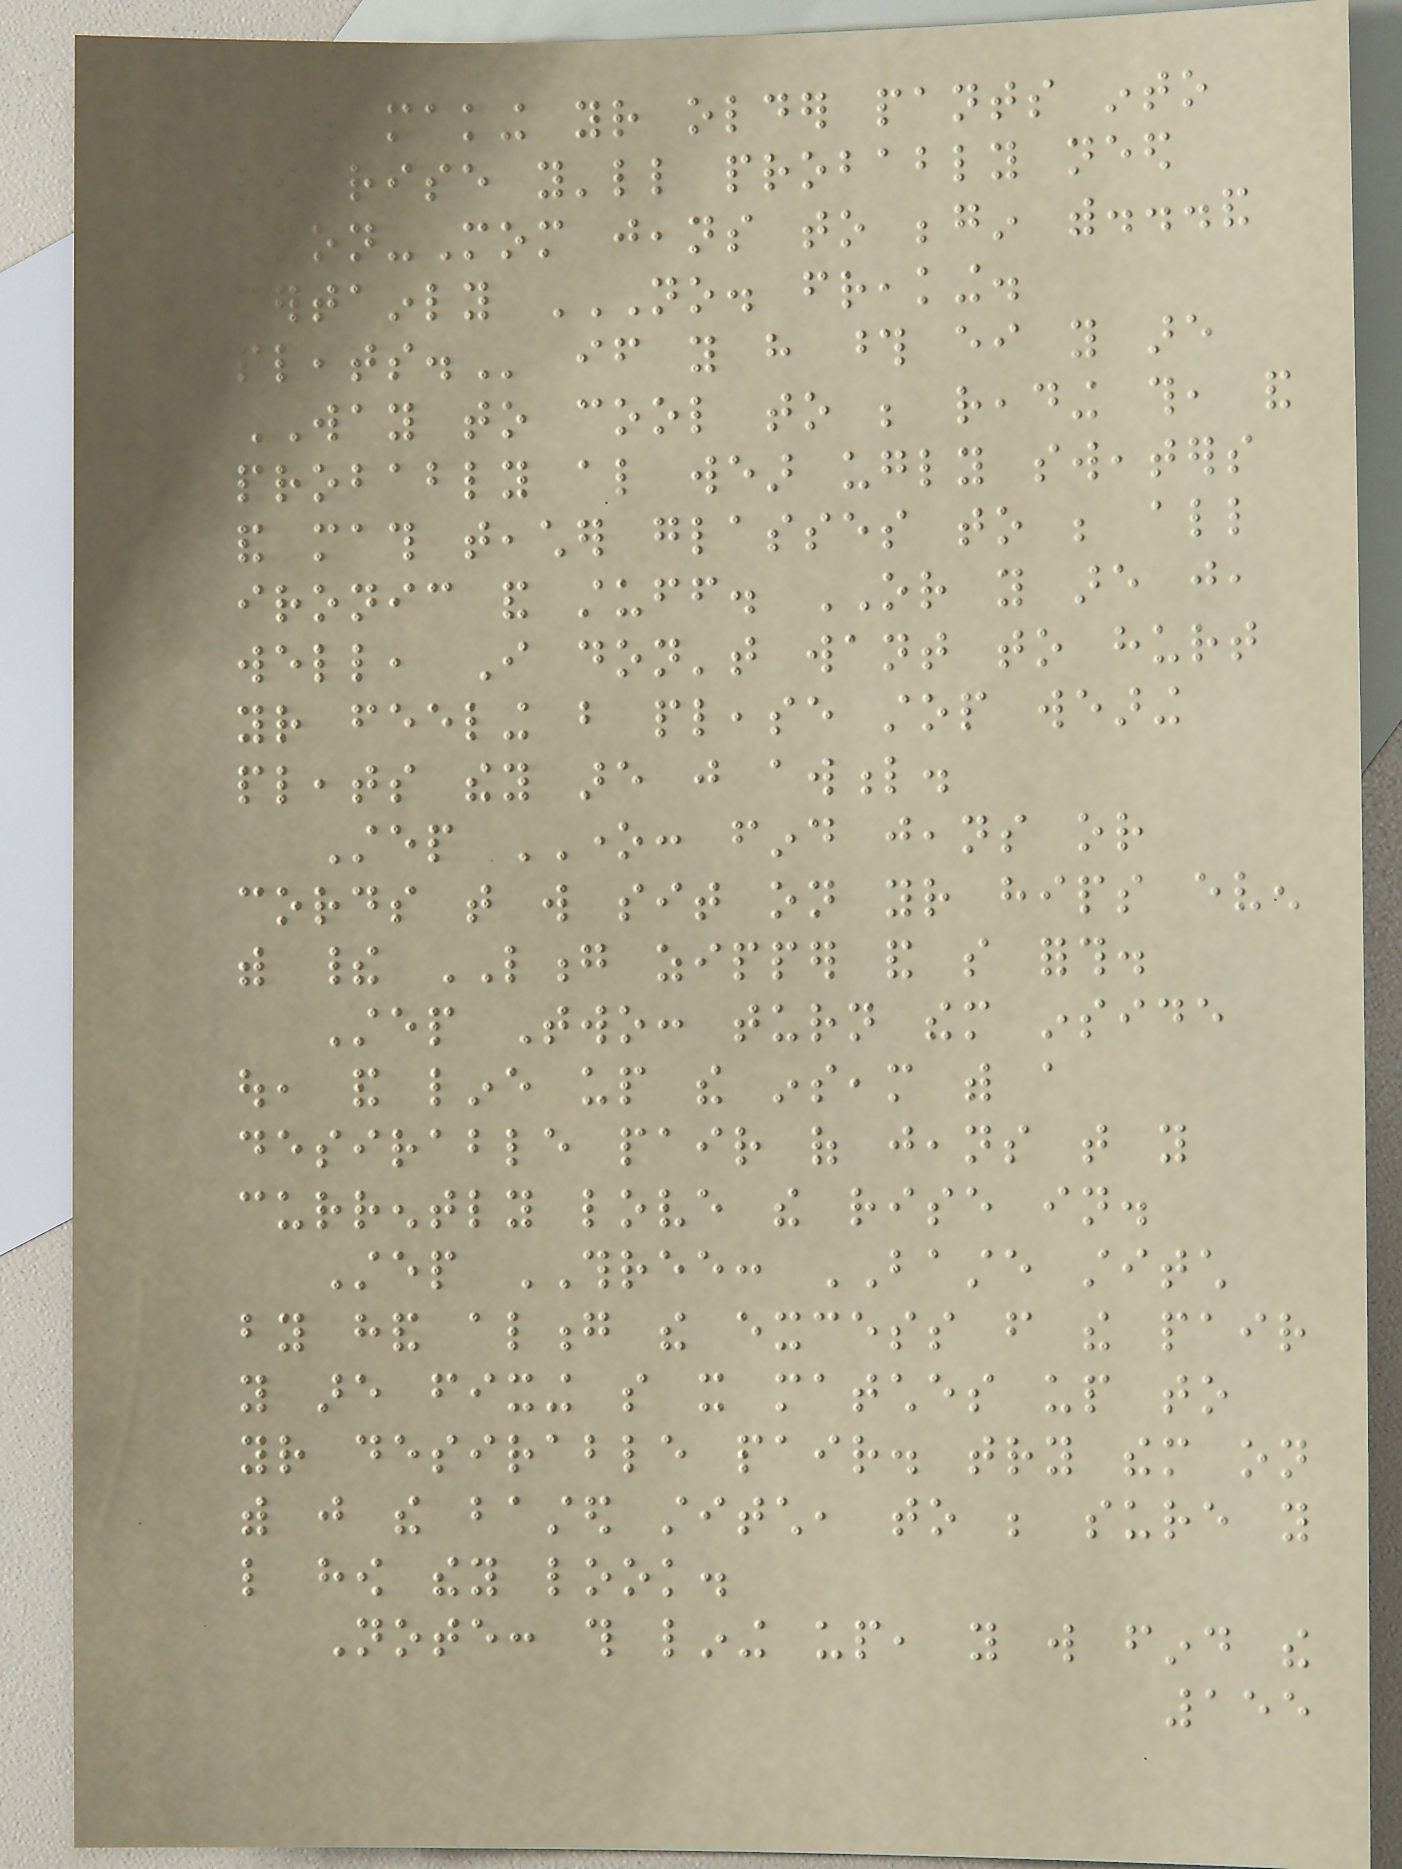of making your older pants into
low rise you'll probably need
Non-Mom jeans to begin with...and
certainly NO. FREAKING.
PLEATS. if you have those either you are
WAY to cool to be reading this, and
probably also wear ugly sweaters
and math teacher glasses to be all
ironic and stuff. OR you are just,
well, I don't want to hurt
your feeling but please stop wearing
pleats they are just awful.
Step ONE: find jeans or
cords that will sit on your hips even
with their LONG zipper and so forth.
Step Two: turn them inside
out, and line up the inseam with a
desirable pair of jeans that you
currently love the rise in.
Step THREE: BASTE stitch
by hand along the excess from the pair
you are fixing so it matches up to
your desirable pair. try them on
with just the basted stitch, to be sure you
like how they look.
Note: this lining up, you will find the
155
